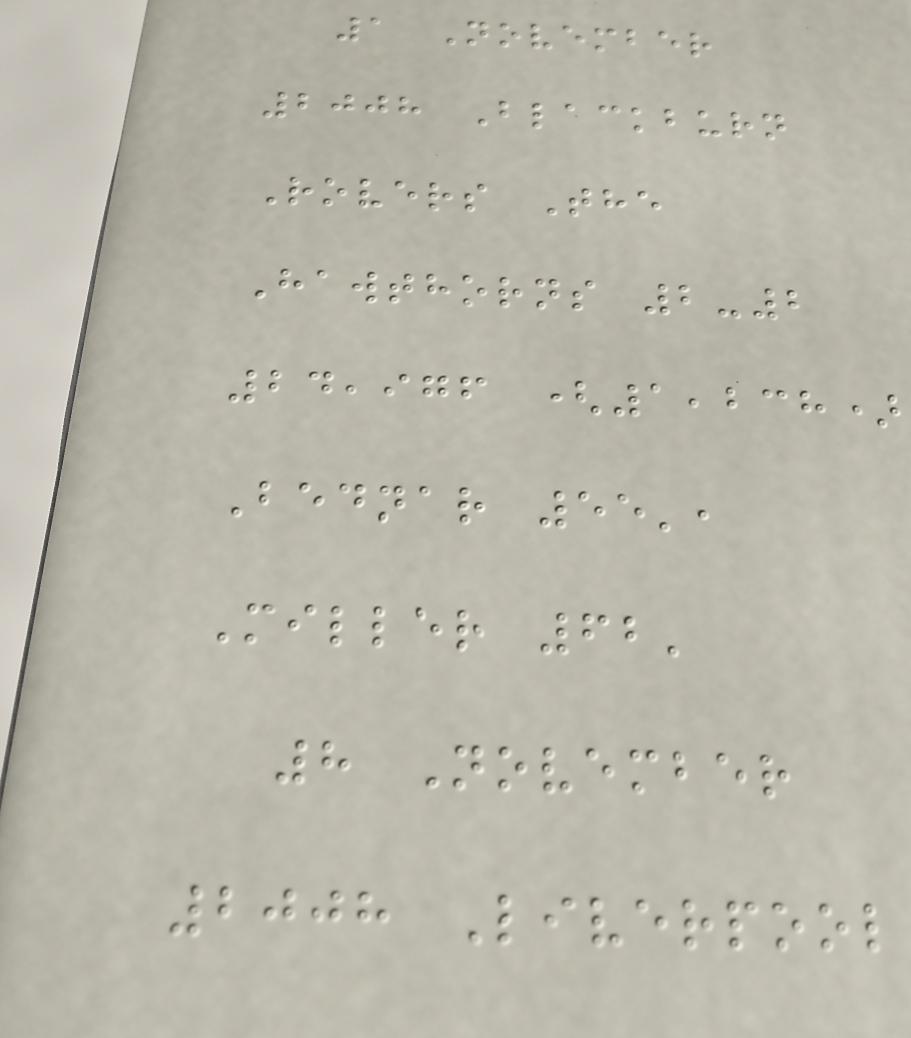1 November
2008 Blackburn
Rovers The
Hawthorns 2-2
24,976 (1,238)
Bednar 55',
Miller 62'
8 November
2008 Liverpool
